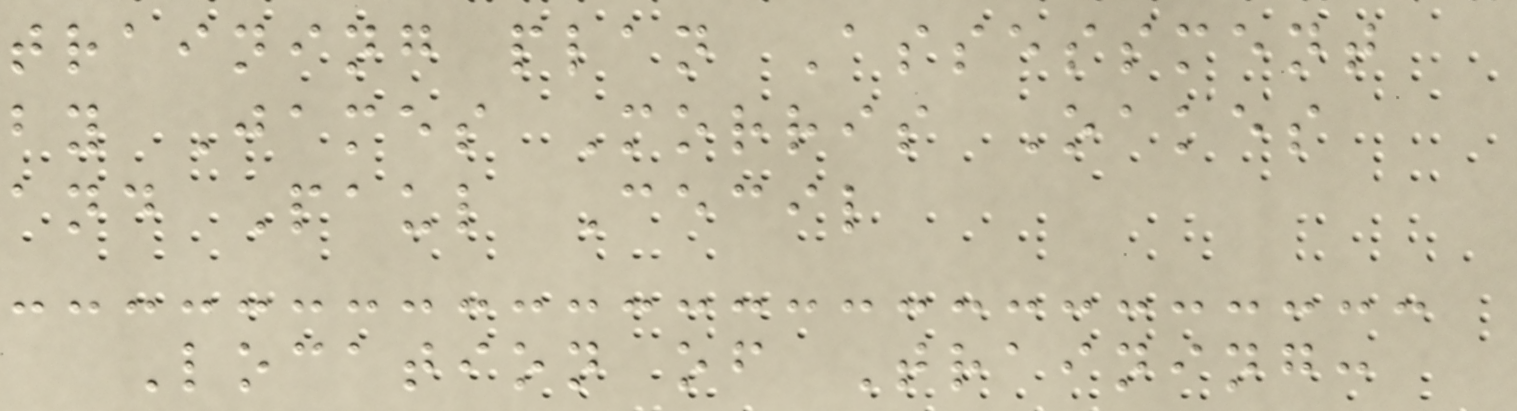training plan Assessment
by James Morris Oakes
and Paul Cecil
Location of Training:
